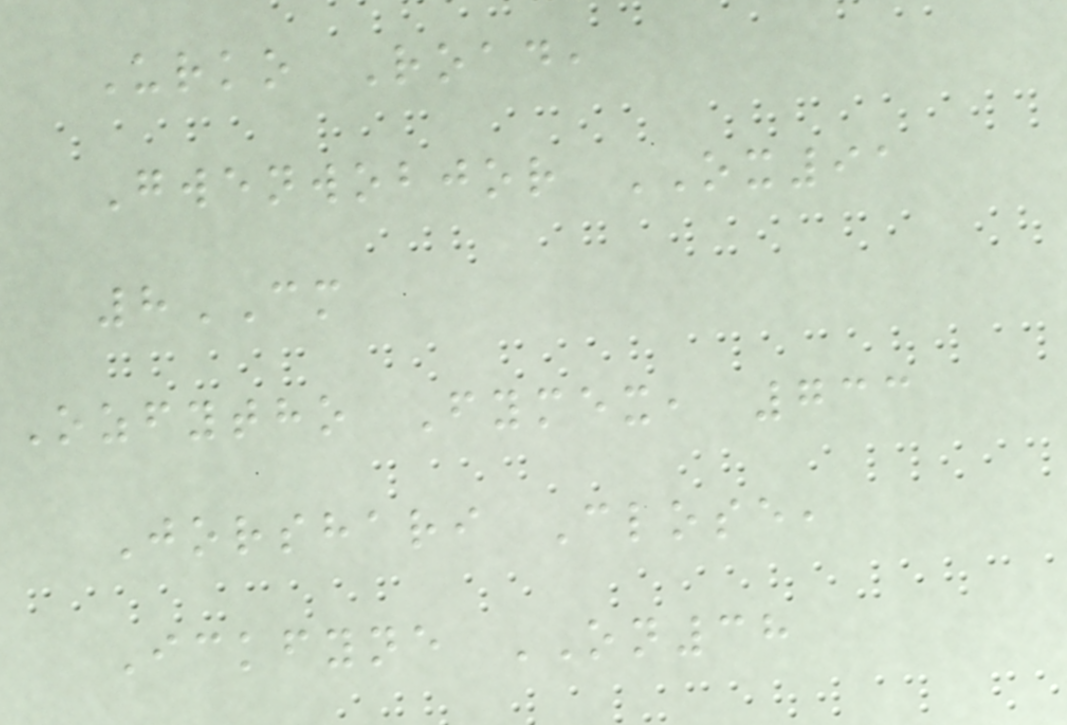Urko Road,
Gwenwobjor OX91
8CM
Ozfytho Fymex, 733
Jorshari Close,
Ickfyne ON38
